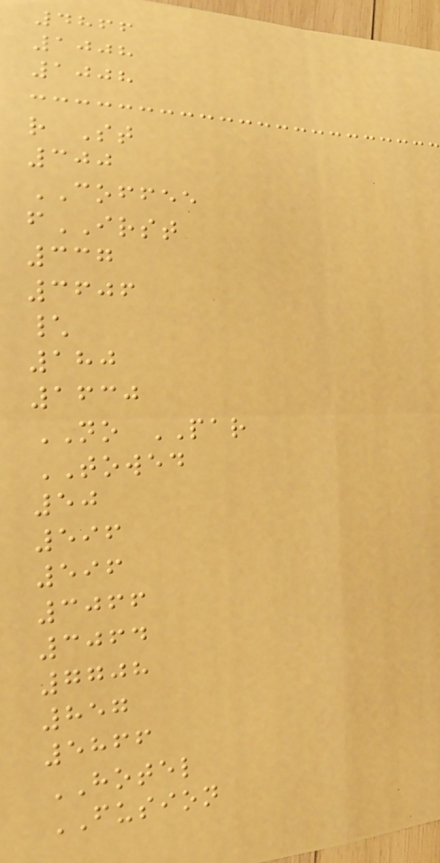4866
1008
1008
r St
300
COFFEE
fIRST
337
3606
\
180
1630
NO PAR
TOWED
50
596
596
3066
3064
7708
857
5866
HOTEL
FUSION
